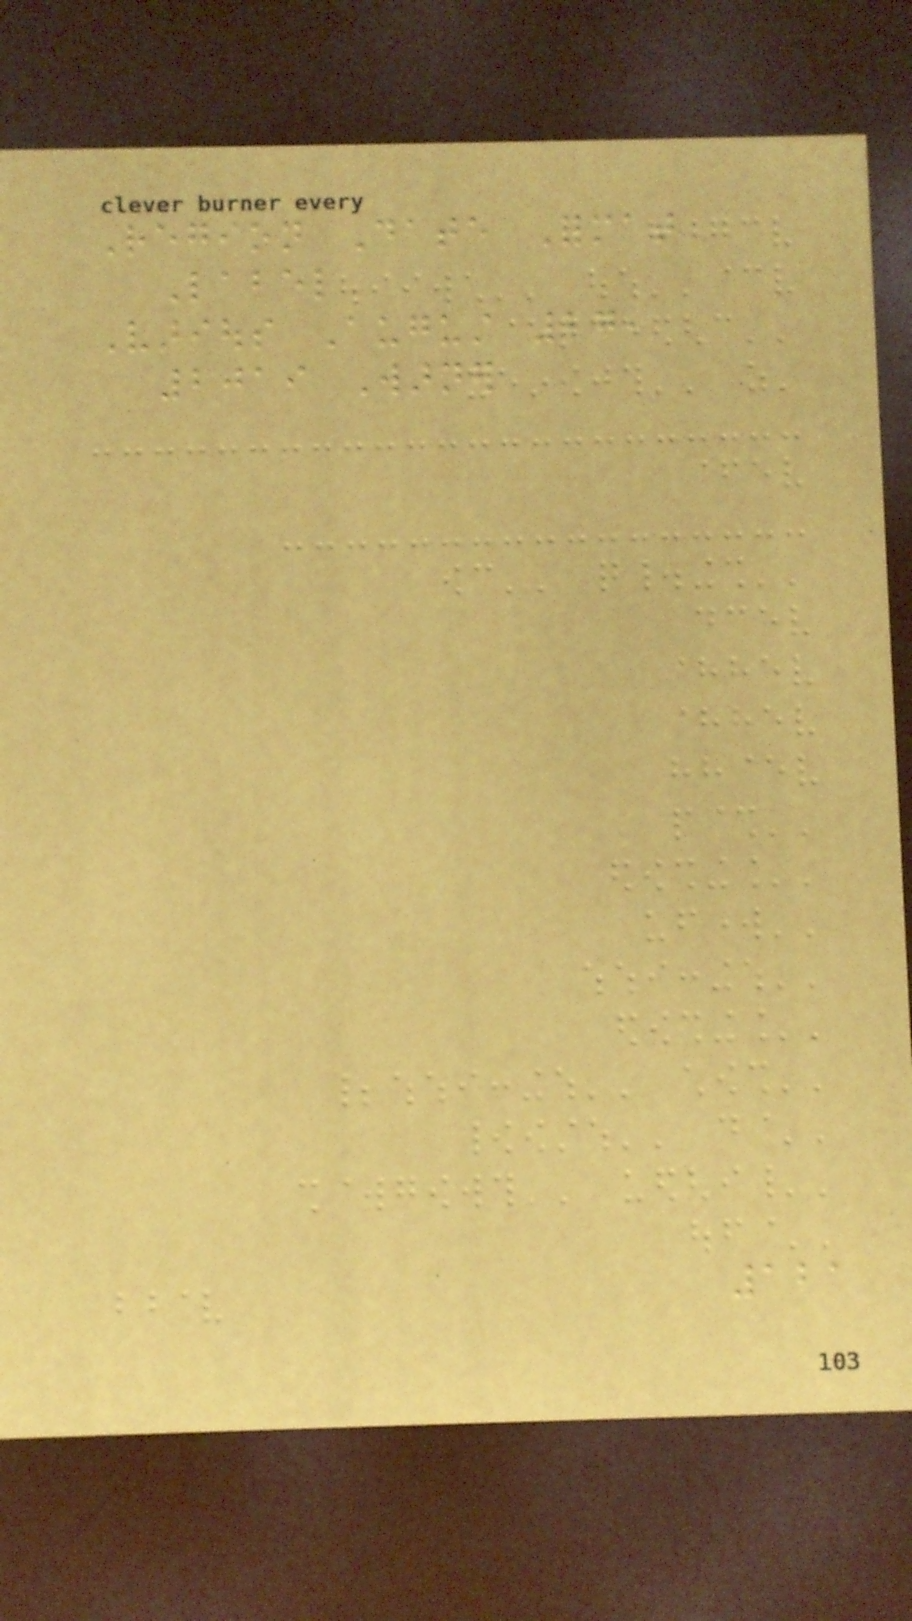Region Date Format
Label
Various August 27,
2019 Warner
121
